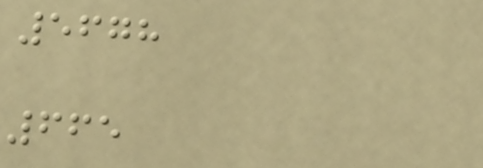5678
665
